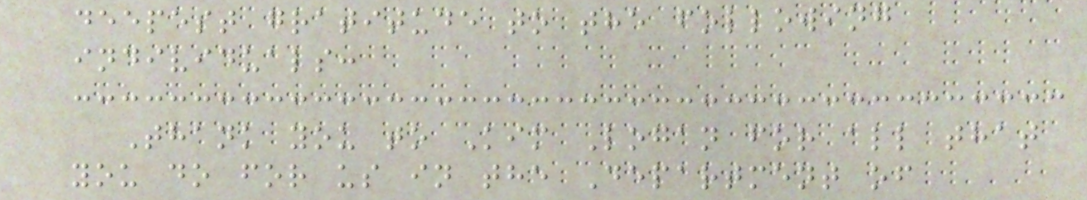deepest gratitude to the following
individuals:
Thank you to Kim Logan for all that
you do for us in the Department of
